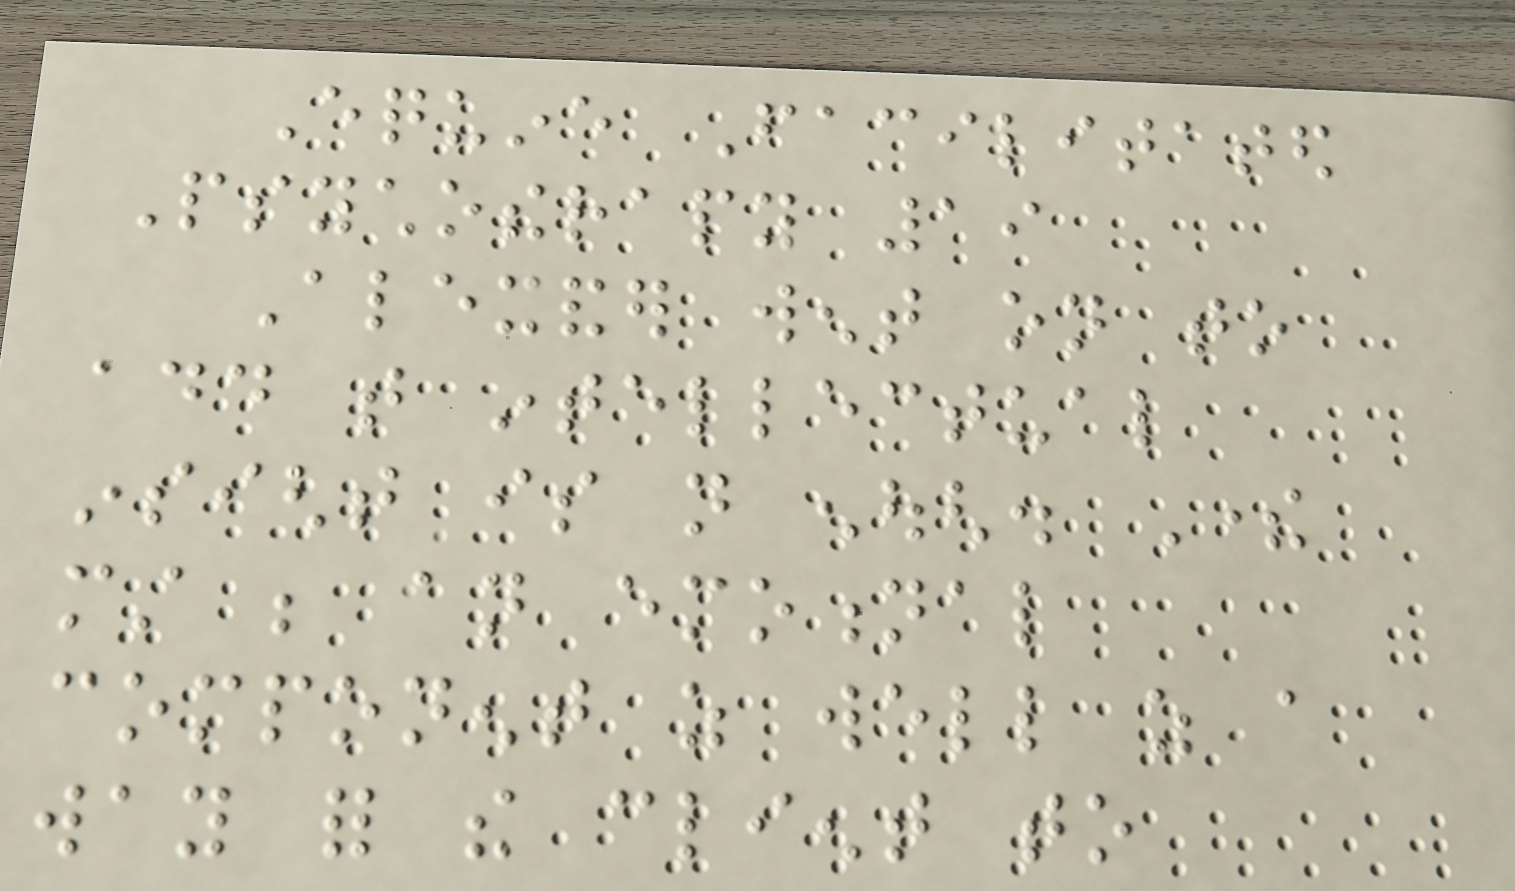Equine Facilitated
Psychotherapy 19
Alexander went on to
add that intellectual
insight is not enough. There
must be an emotional
component as well as a
way for the client to
